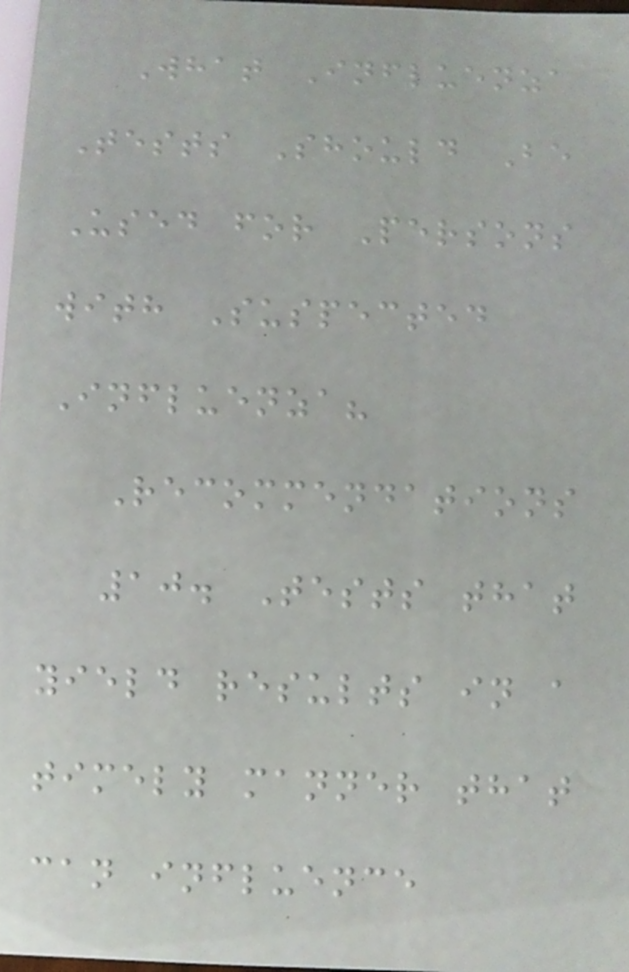What Influenza
Tests Should Be
Used for Persons
with Suspected
Influenza?
Recommendations
10. Tests that
yield results in a
timely manner that
can influence
